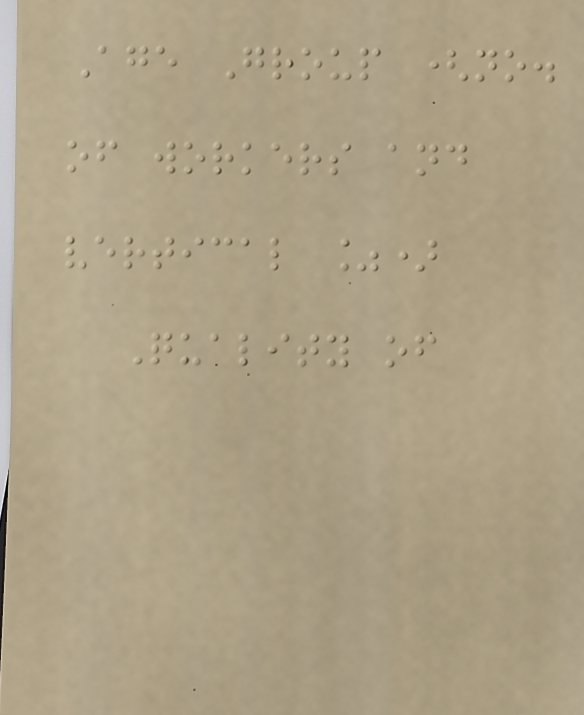Age Group (no.
of workers and
vertical %)
Quality of
